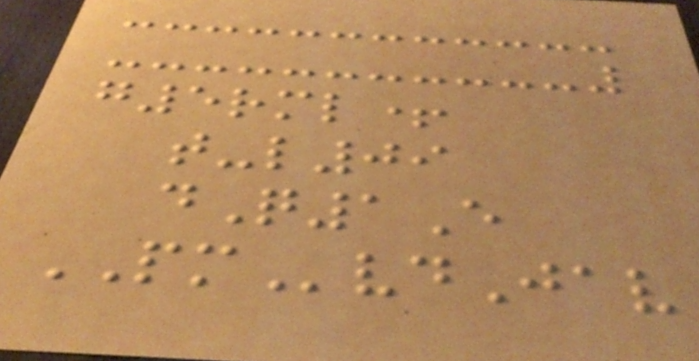g5rml+
t-l09
dQ1E
PMvdJav
